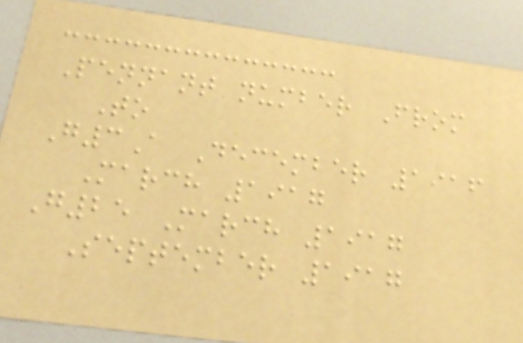Pennant number From
To
G3A December 1916
March 1917
G25 March 1917
September 1917
